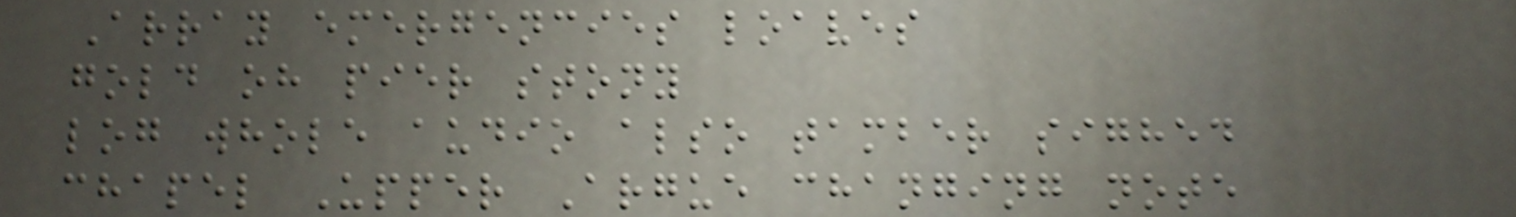Array emergencies loaves
gold oh pier stony
log whole audio also tamber sighed
chapel Upper Argue changing note
